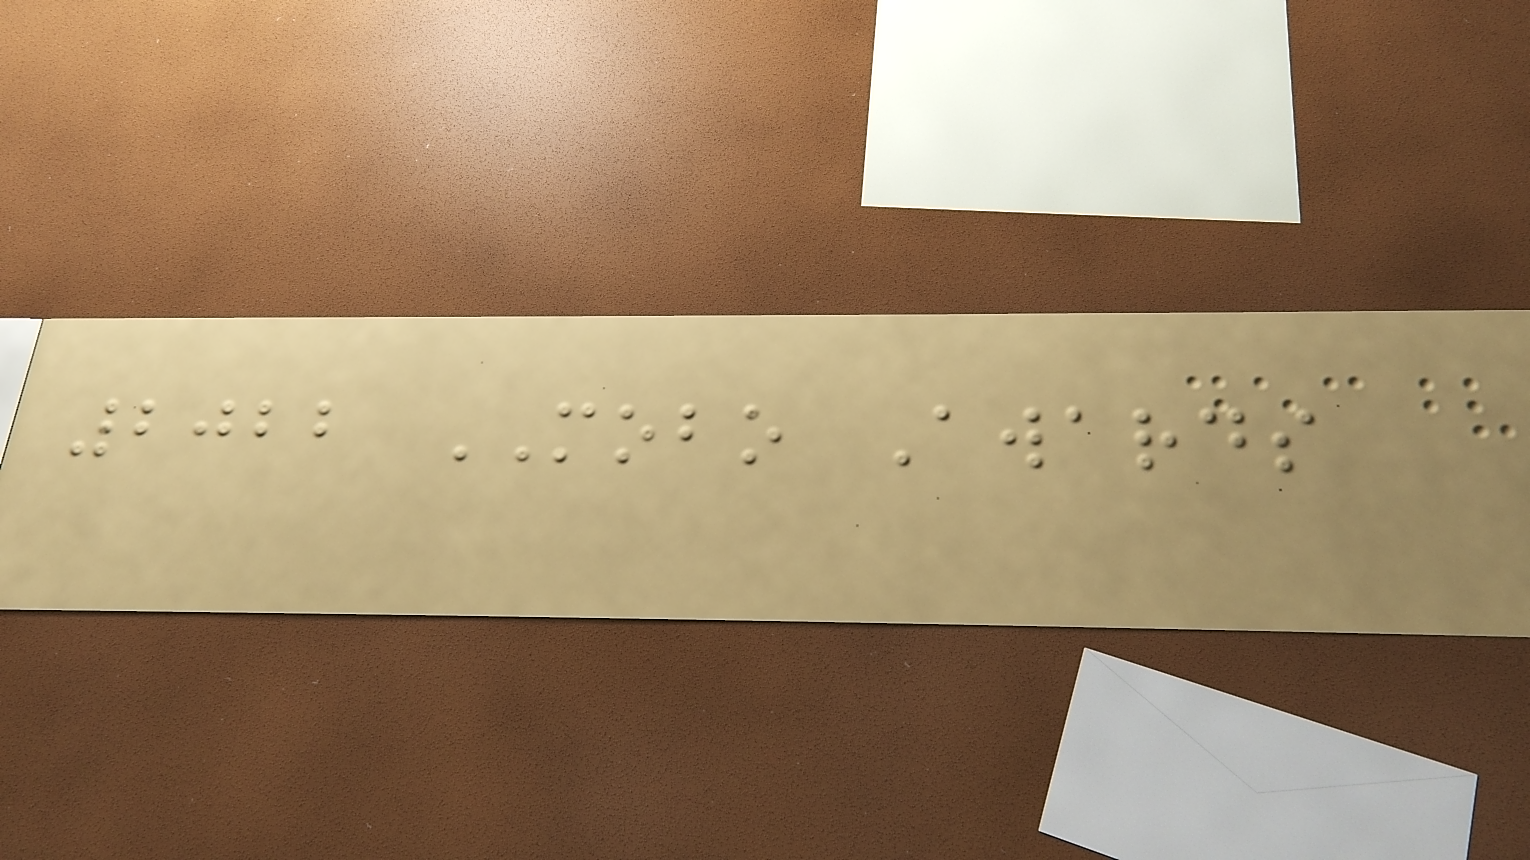2022 MOBO Awards
